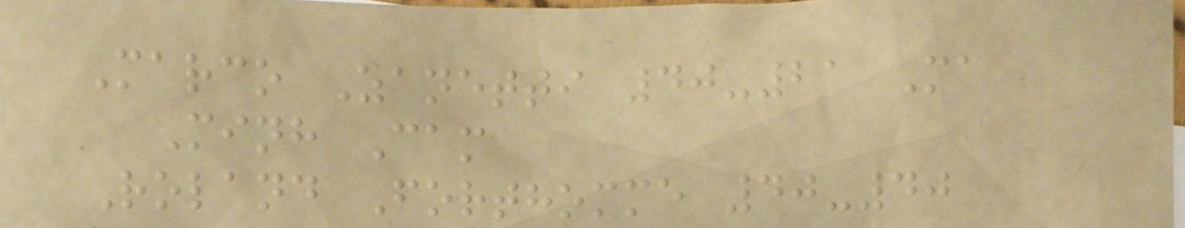Marco Zanetti 40-21 Ma
Minh Cam
Roland Forthomme 40-40
